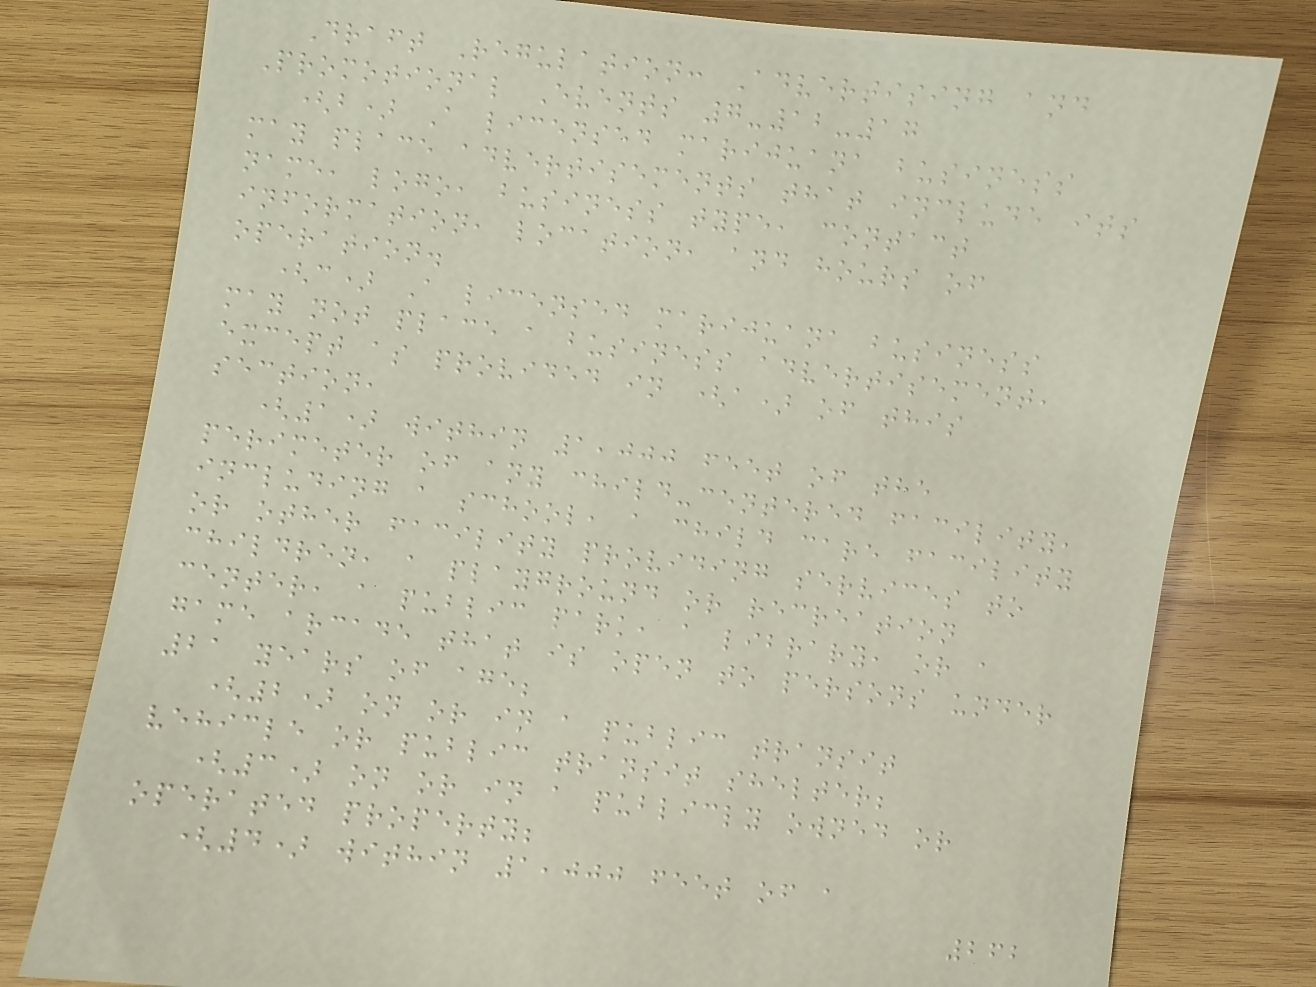Draft Regulation: Advertising and
Promotional Events 7-12-17
(b) A licensed marijuana business
may place advertisements that include its
name, logo, business type, contact
information, location, and hours of
operation.
(c) A licensed marijuana business
may not place a business advertisement,
except as provided in (a) of this
section,
(1) within 1,000 feet of the
perimeter of any child-centered facility,
including a school, a child care facility
or other facility providing services to
children, a playground or recreation
center, a public park, a library, or a
game arcade that is open to persons under
21 years of age;
(2) on or in a public transit
vehicle or public transit shelter;
(3) on or in a publicly owned or
operated property;
(4) within 1,000 feet of a
262
